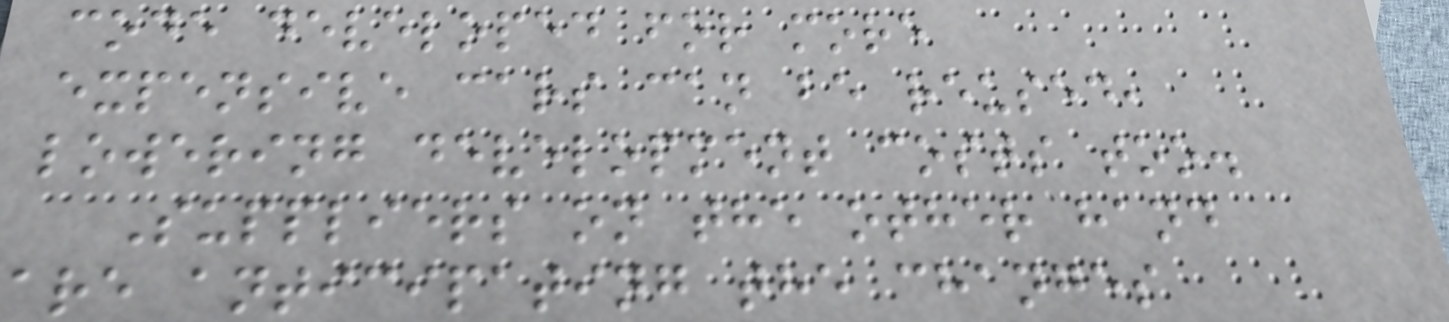code developed for more
expensive cars can be reused,
lowering development costs too.
Suppliers on the other hand
are anticipating the changes
